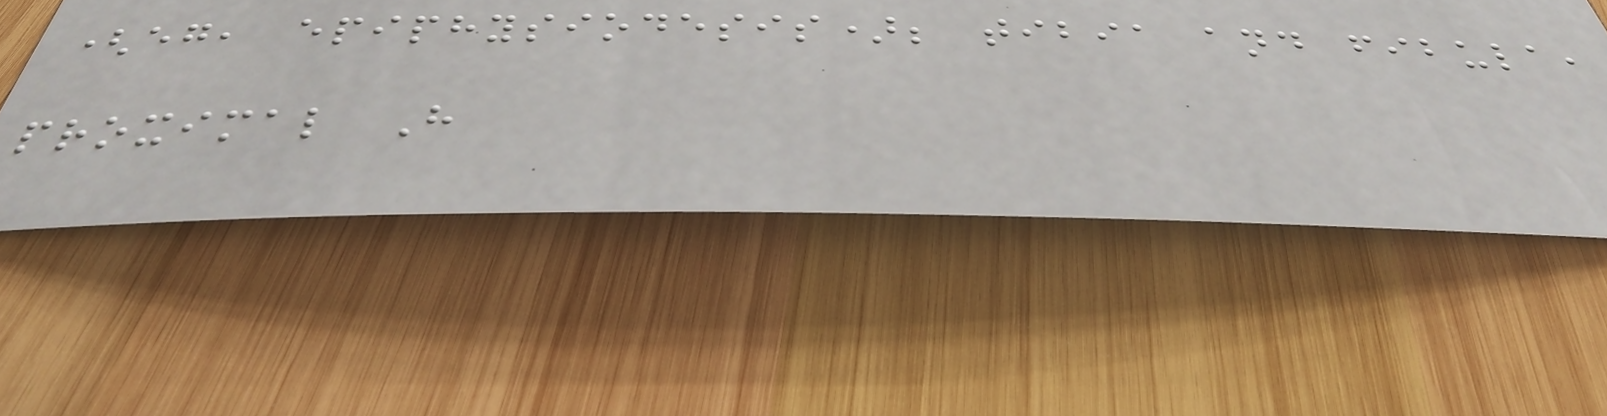(eg, epiphysiodesis); tibia and fibula,
proximal H
